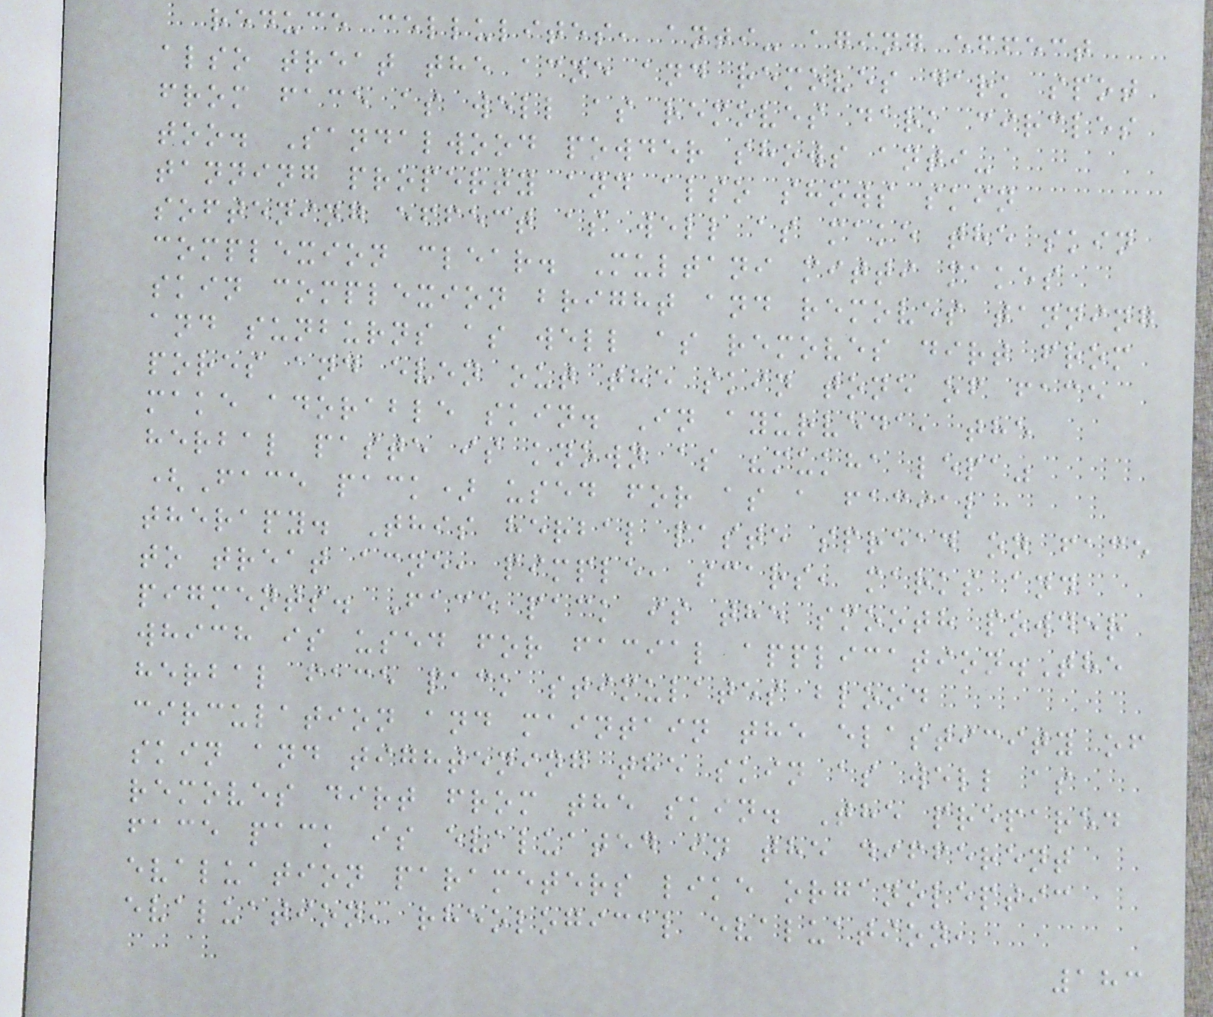reduce cellulites, anti- aging effect
also treat the acne and removes dark spot
from face as well as removes dark circles
too. Sandalwood powder shows anti-
tanning property and also shows skin
softening effect as well as make the skin
complexion clear. Multani mitti makes
skin complexion bright and removes tanning
and sunburns as well as removes dirt from
pores and even out the skin tone of face
make adorable skin. In ayurveda, the
herbal paste is known as "mukha lepa"
(Face pack) used for as a facial
therapy. This herbal paste spread on face
to treat acne, pimple, scars, marks and
pigments. Face pack is the smooth powder
which is used for facial application.The
herbal face pack stimulates blood
circulation and maintain the elasticity of
skin and tightening the skin as well as
removes dirt from the skin. The prepared
face pack is evaluated in the different
evaluation parameters like organoleptic
evaluation, rheological evaluation,
183
